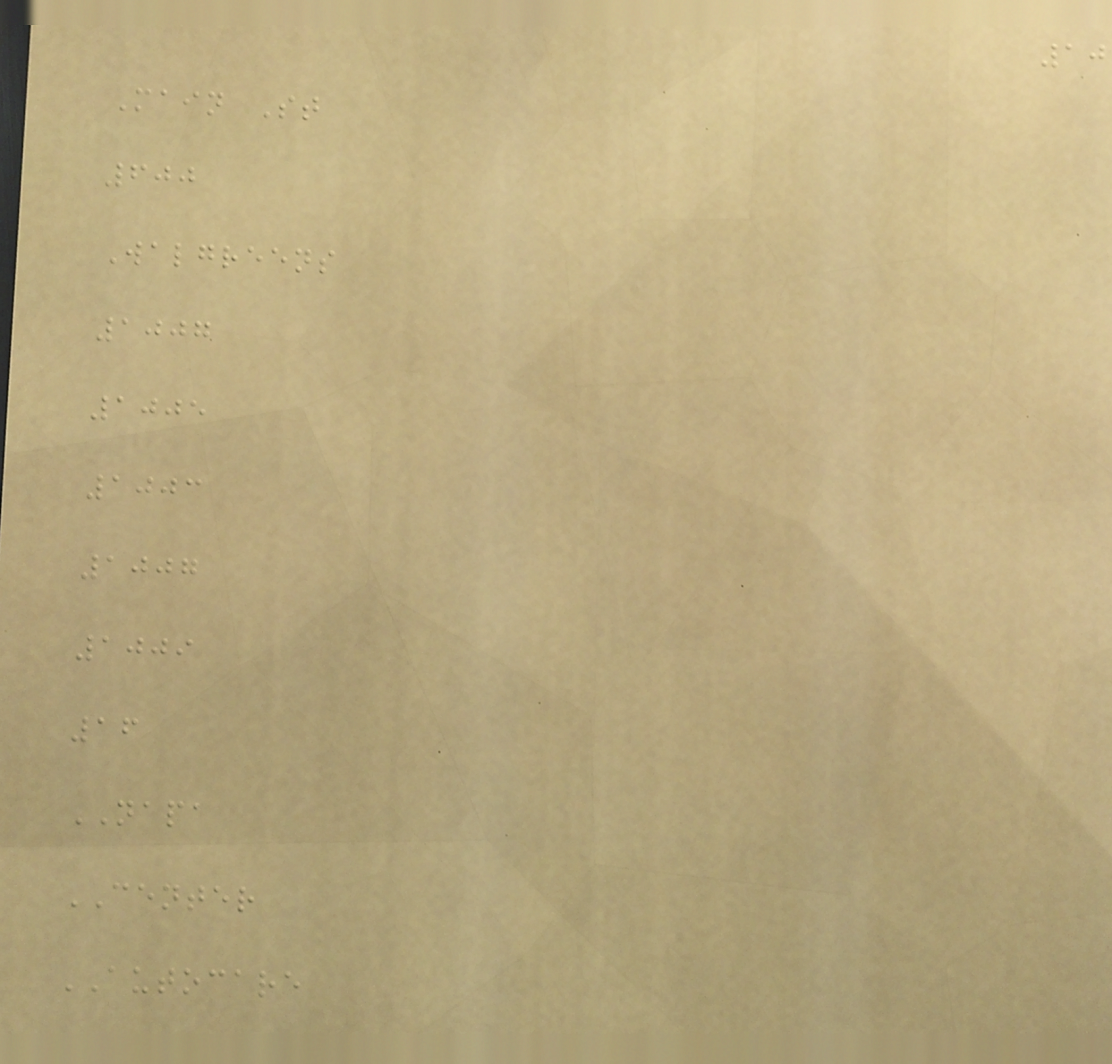10
Main St
600
Walgreens
1007
1005
1003
1007
1009
16
NAPA
CENTER
AUTOCARE
